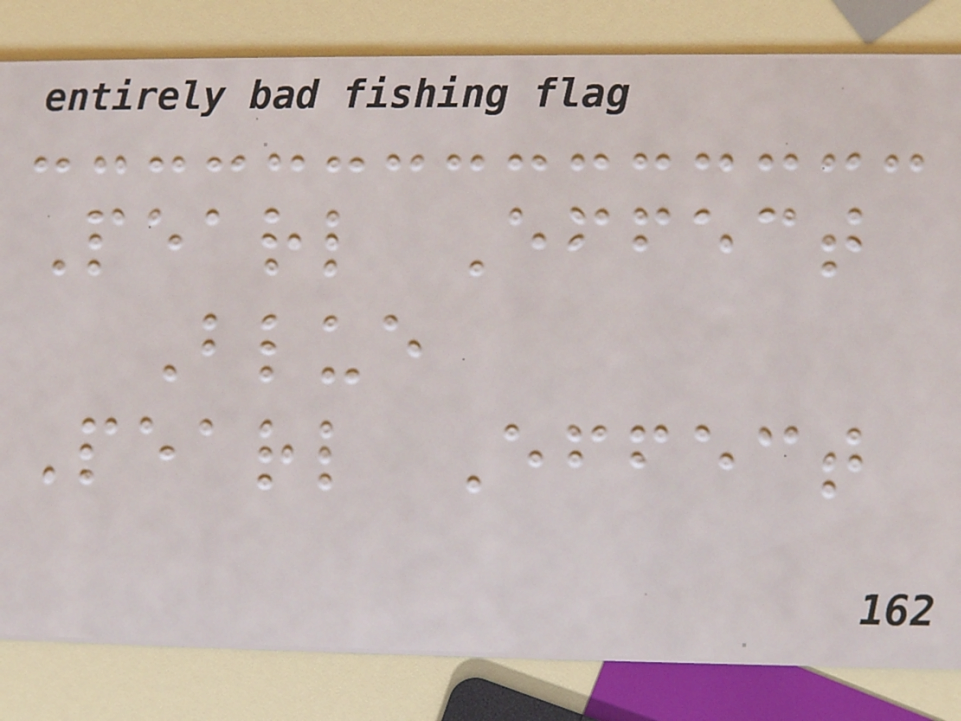Pearl Effect
Blue
Pearl Effect
